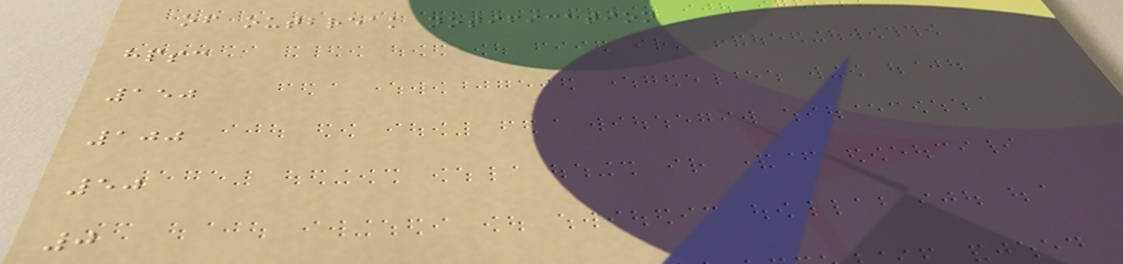of outbreak notification
hpsc
150
100
50
0
